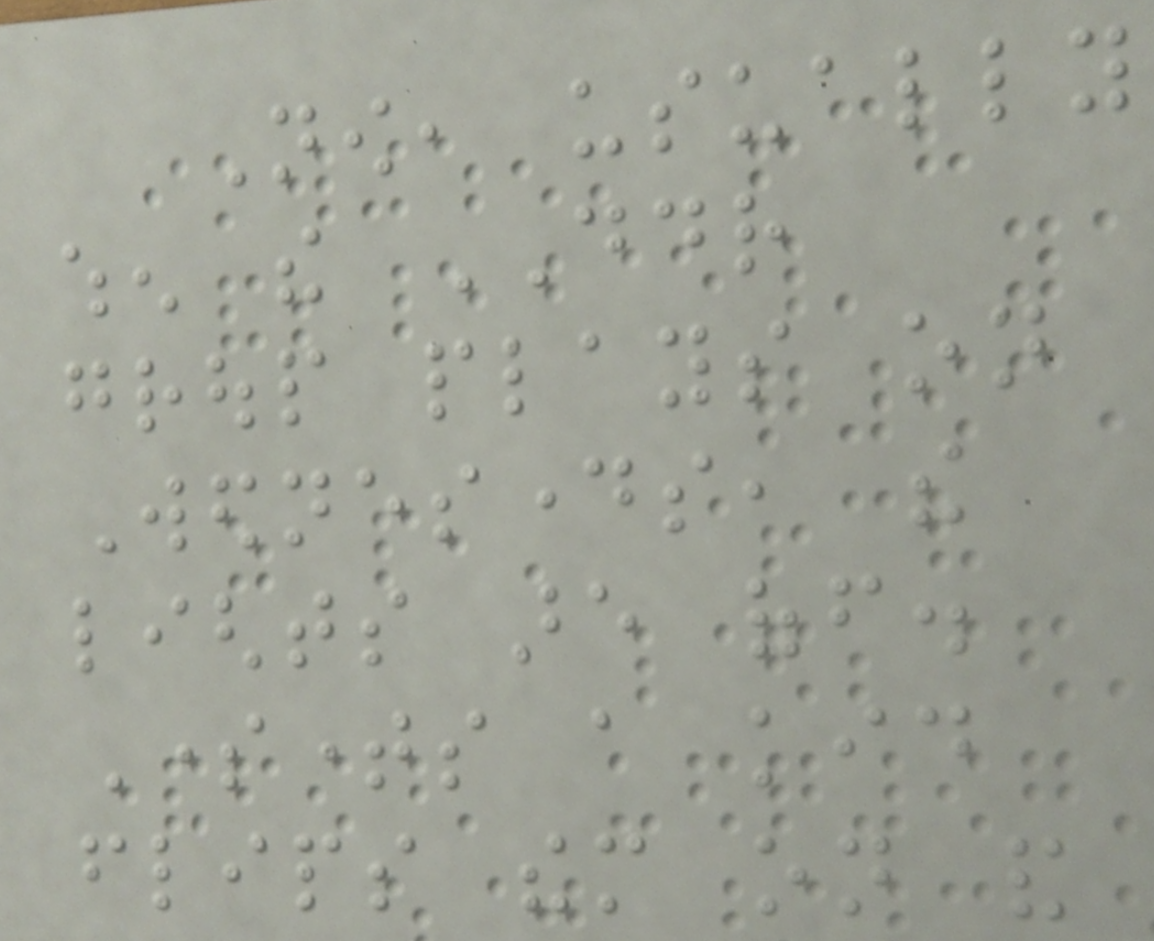Now, usually
when the DDR
group plays on
Wednesdays, the
lights are off.
Sometimes a kid
flips them on and
